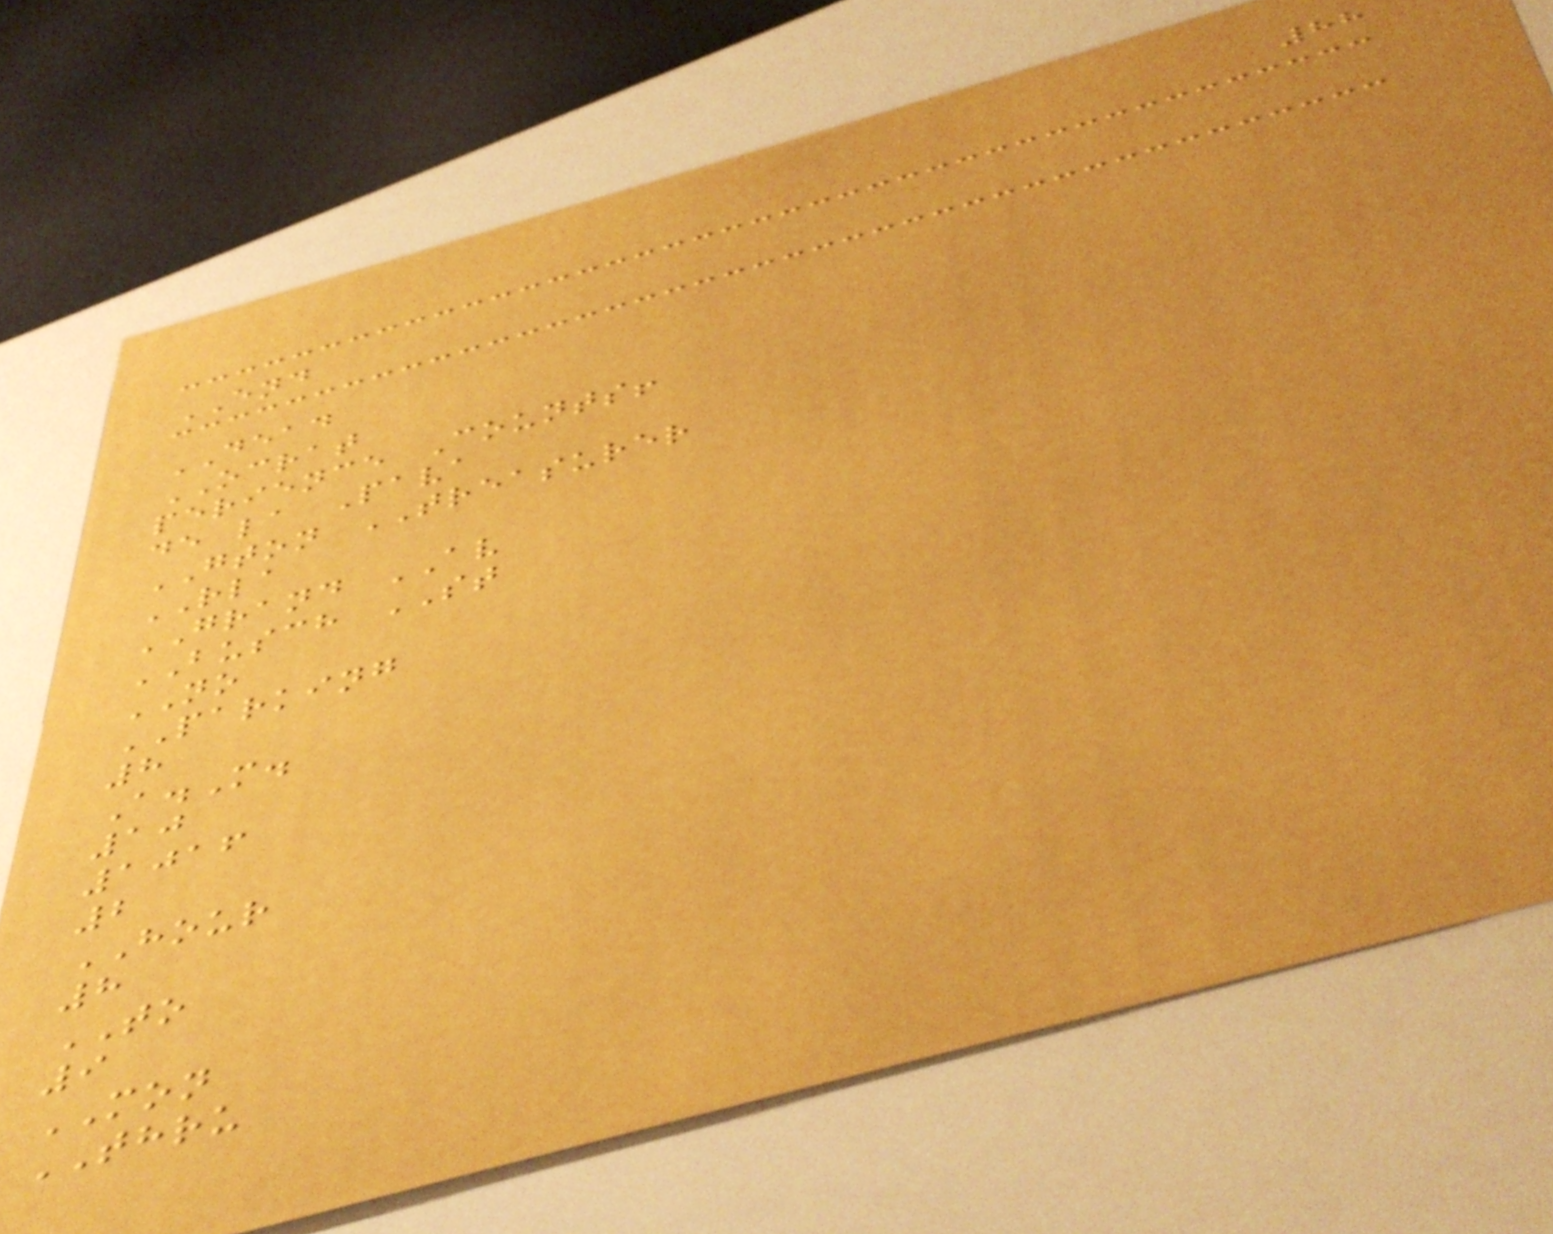88
END
DEAD
OCRAT
perience Counts!
de la Pava
GTON TREASURER
RLA
GRAND AV
BUSCH ST
NO
PARKING
8
A.M.
10
1016
2
HOUR
8
TO
9
MON
THRU
